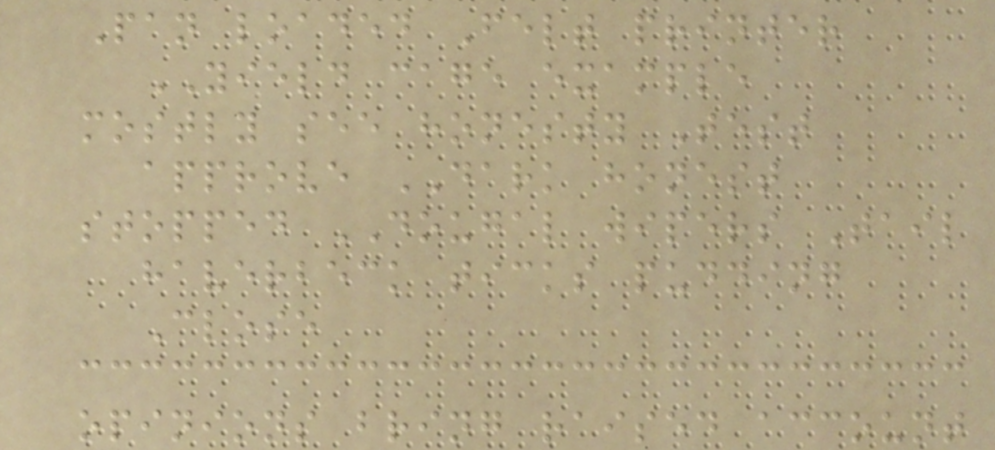Pan loaded Felt printer
YIELD cage example
mostly see honesty Test
approve DARK honest
stopped DOUGAL wipers Tail
haverbeck ticks pudding
Close
opinions bring raised account
